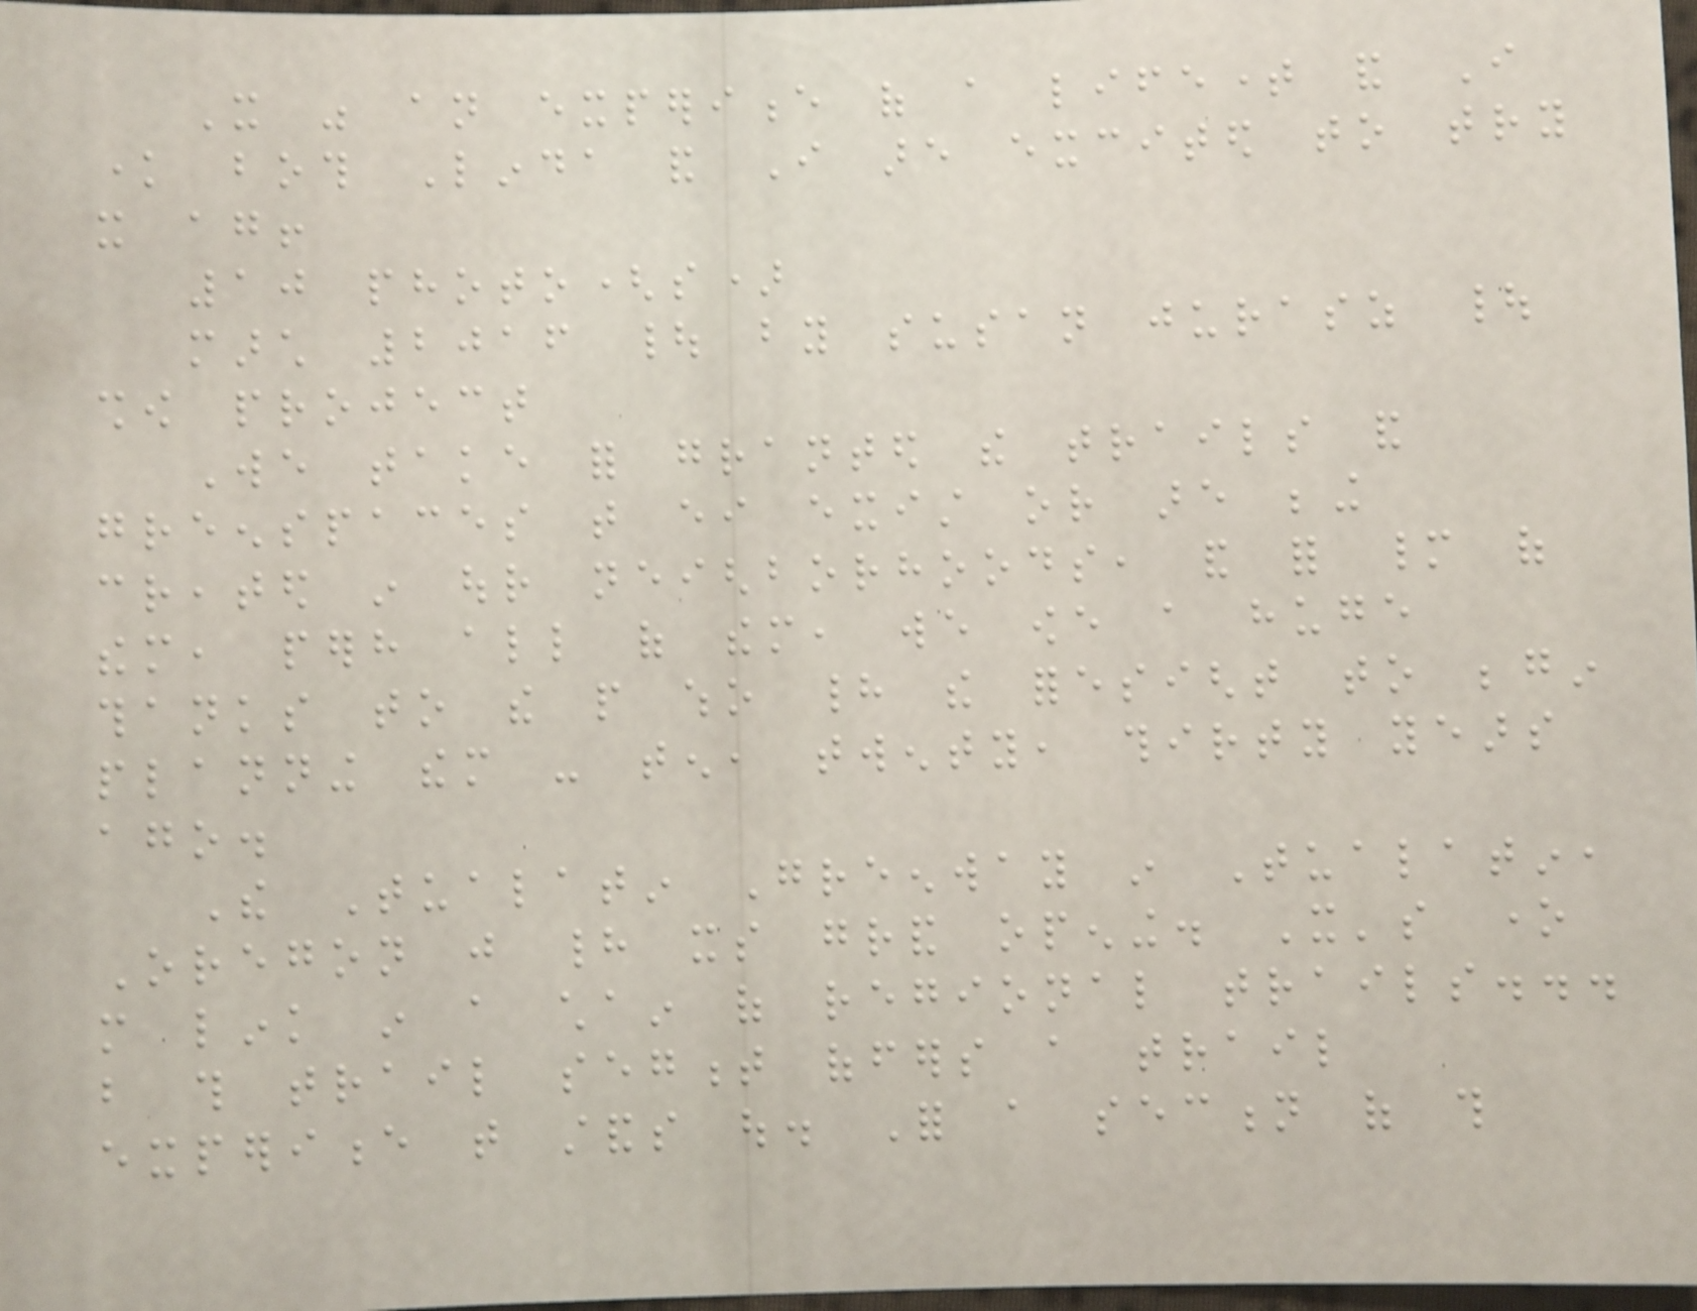It was an experience of a lifetime and I
know both Linda and I are excited to try
it again!
10 photo(s)
march 2016 | by susan jurasz |
show project
We take for granted the trails and
greenspaces that either exist or are being
created in our neighborhoods, and for many of
them, perhaps all of them, we owe a huge
thanks to the people who had the foresight to begin
planning them - ten, twenty, thirty years
ago.
The Tualatin Greenway in Tualatin,
Oregon just had its grand opening. It's one
more link in a chain of regional trails...
but this trail segment offers a trail
experience that stands out. For a section of this
